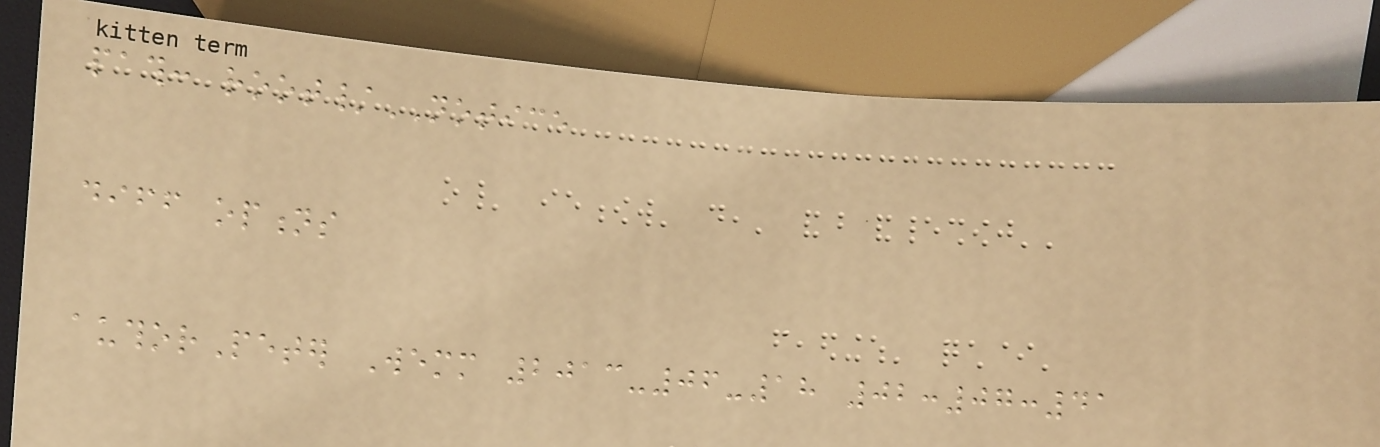path: root/NOTICE
diff options
authorPeter Wemm 2013-06-18 02:07:41
